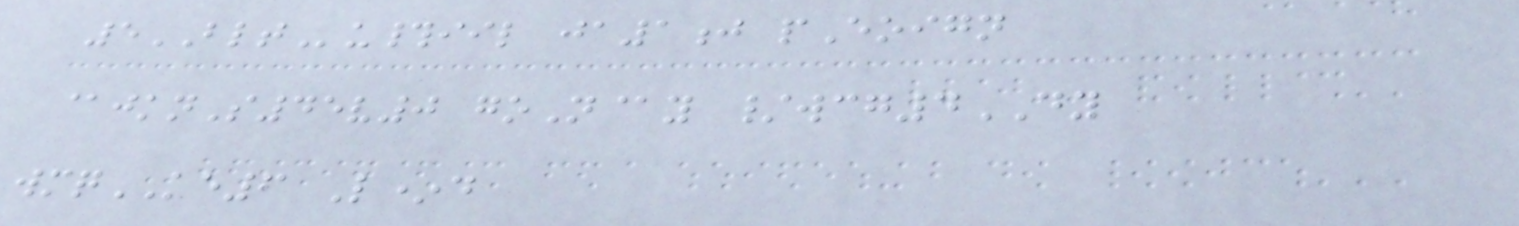5BLTu#iil ja1j pEoign
@jknS45v0 goN@y /wcg4DY
wmqKE6 L*d
